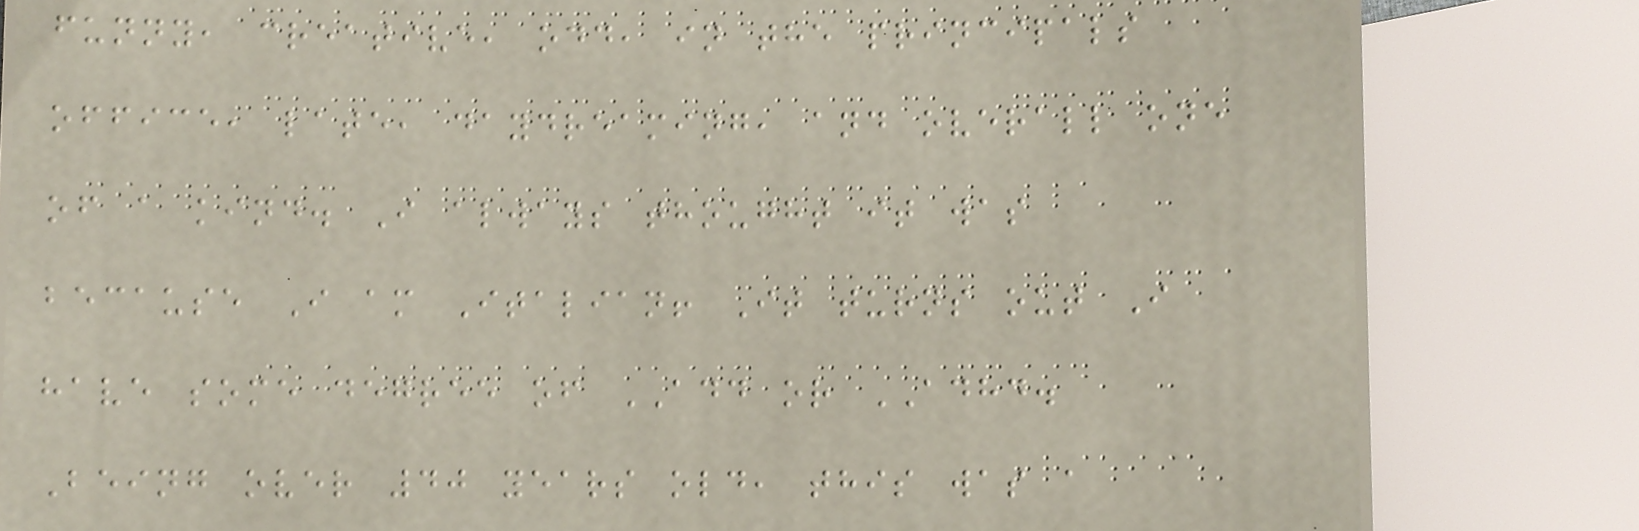funny, creative, odd, in the principals
office, late, daydreaming, and overall one
of a kind. I always thought it was
because I am Italian! It turns out I
have some degree of ADD or ADHD.
Being over 40 years old, this was a
